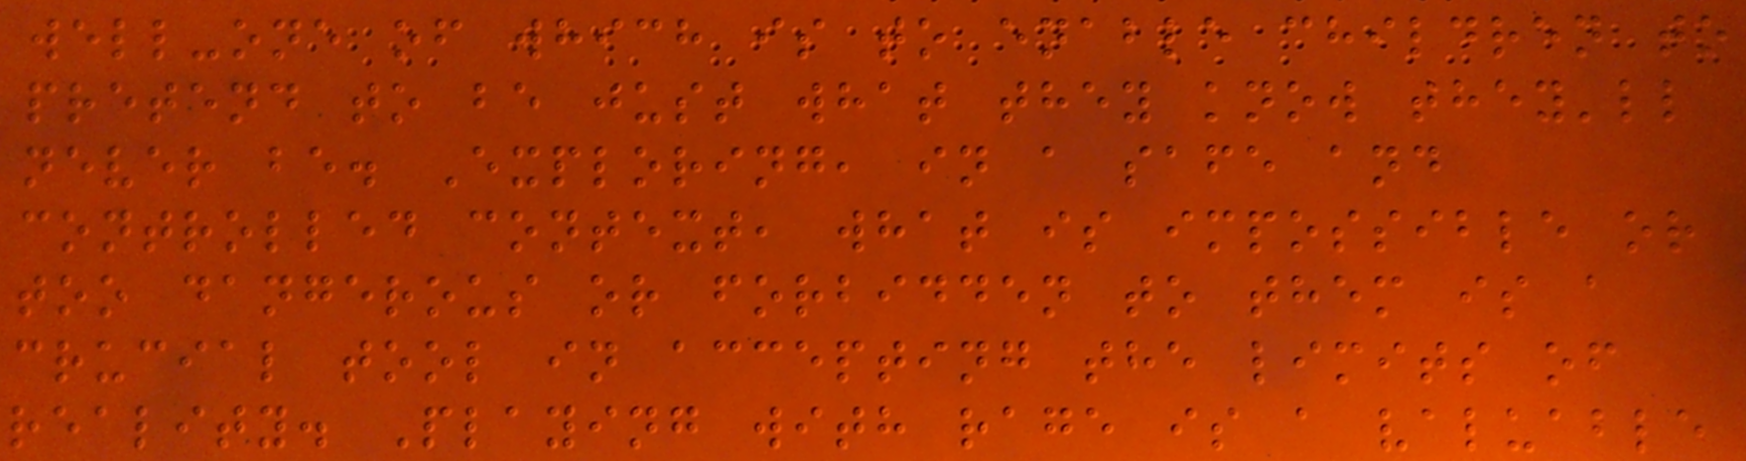well-one of which is to enable children to
pretend to be just what they know they'll
never be. Exploring, in a safe and
controlled context, what is impossible or
too dangerous or forbidden to them is a
crucial tool in accepting the limits of
reality. Playing with rage is a valuable
